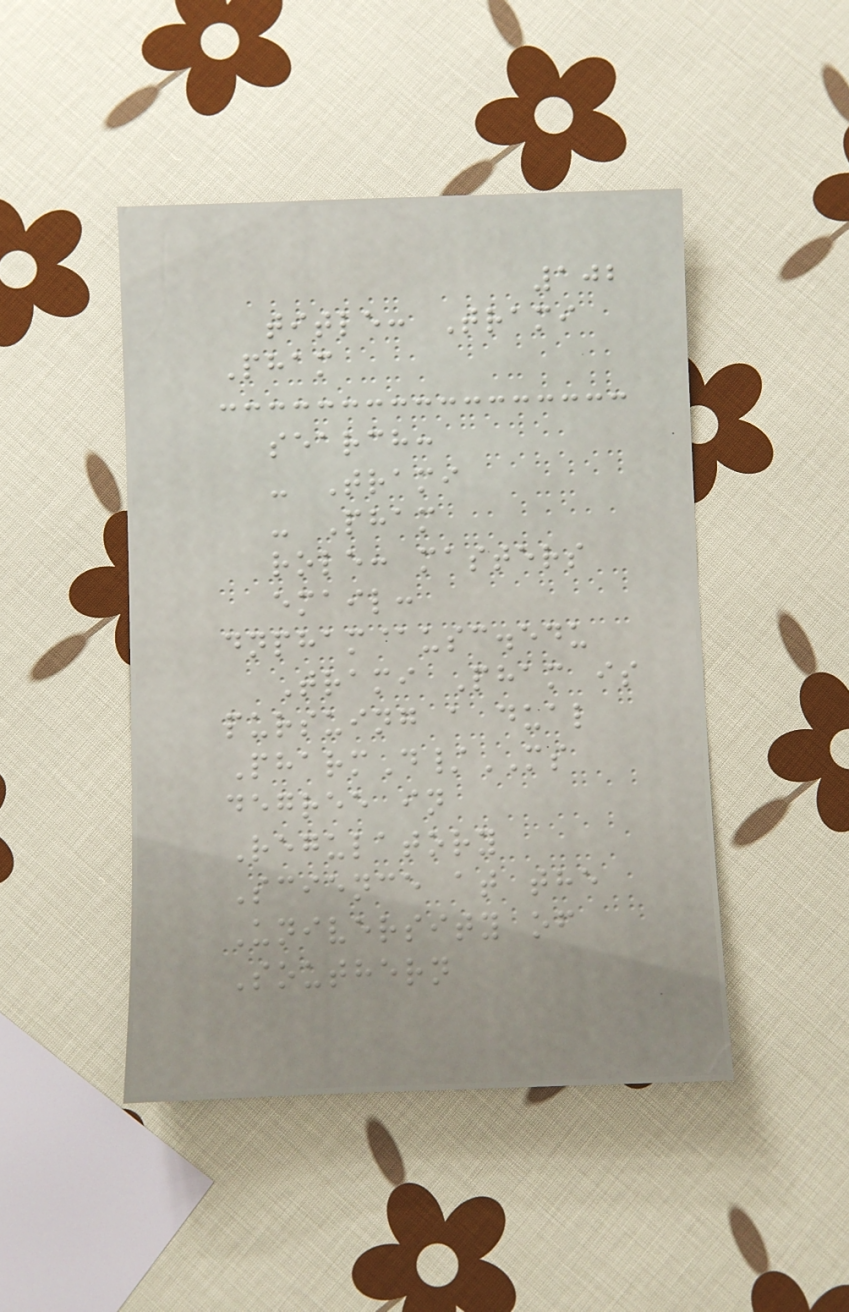102
title: Trami
Pham
search:
- Trami
- Pham
role: masters
email:
dnpham@usc.edu
Trami Pham is
pursuing a dual
PharmD/MS
degree in
Regulatory
Science at the
University of
Southern
